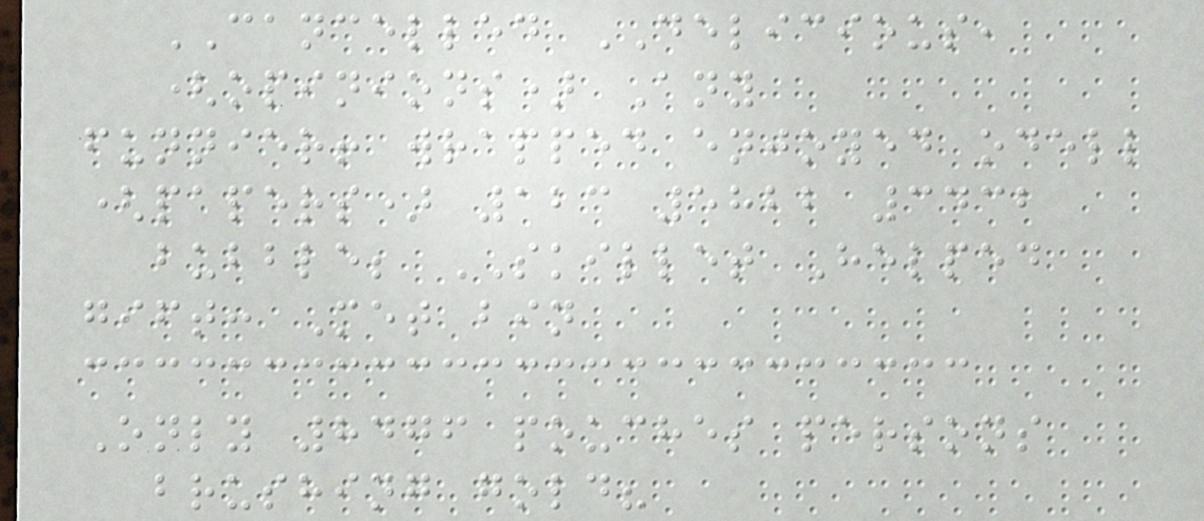CANCELLED DELICIOUS,
(opinions) Any
funnier! wrapped enjoyed odell
(papers) 123 5822 3432
bubble; SKILLET Helped
gift: Met bin
Only 8476 pouches persons
brushing gold?
